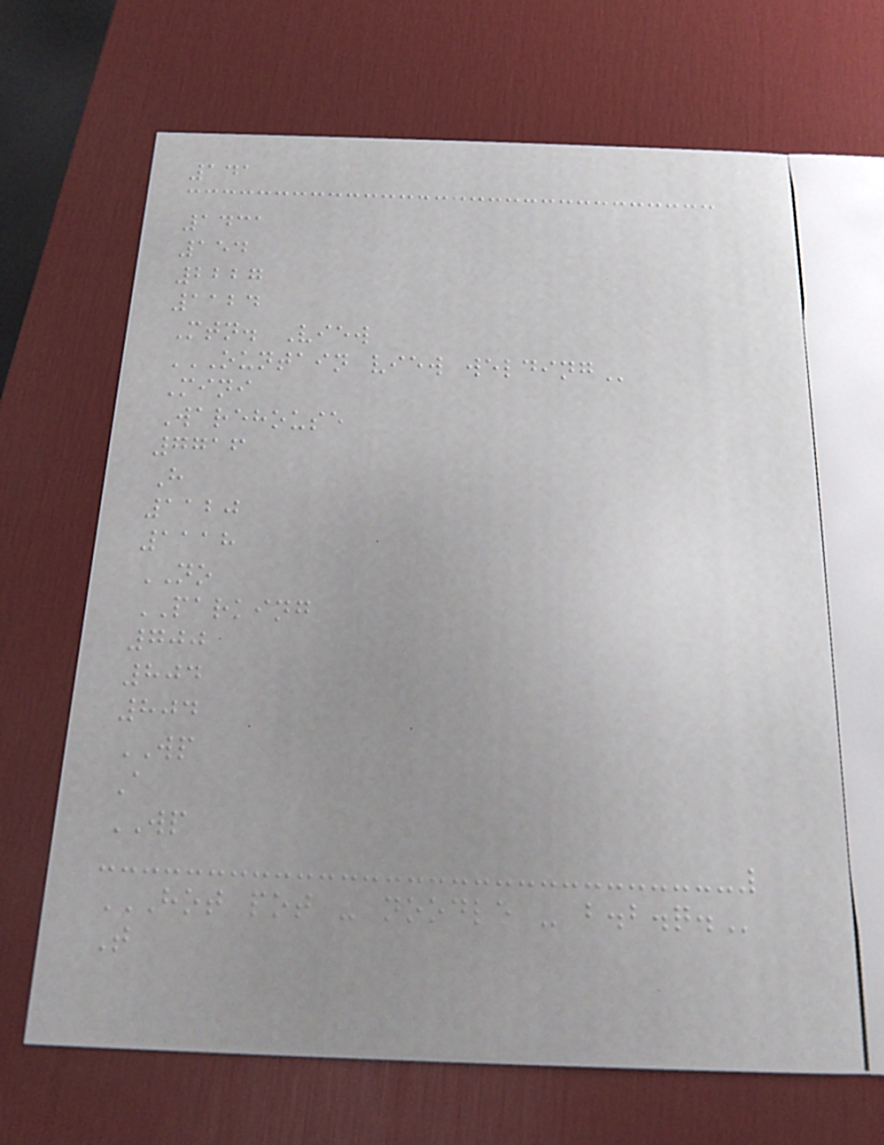141
1431
154
2227
1124
Mtn. View
OUNTAIN VIEW WELDING
Mini
Warehouse
7716
H
1120
1118
NO
PARKING
700
804
804
WP
A
WP
HOT POT - NOODLE - B.B.Q.
T
